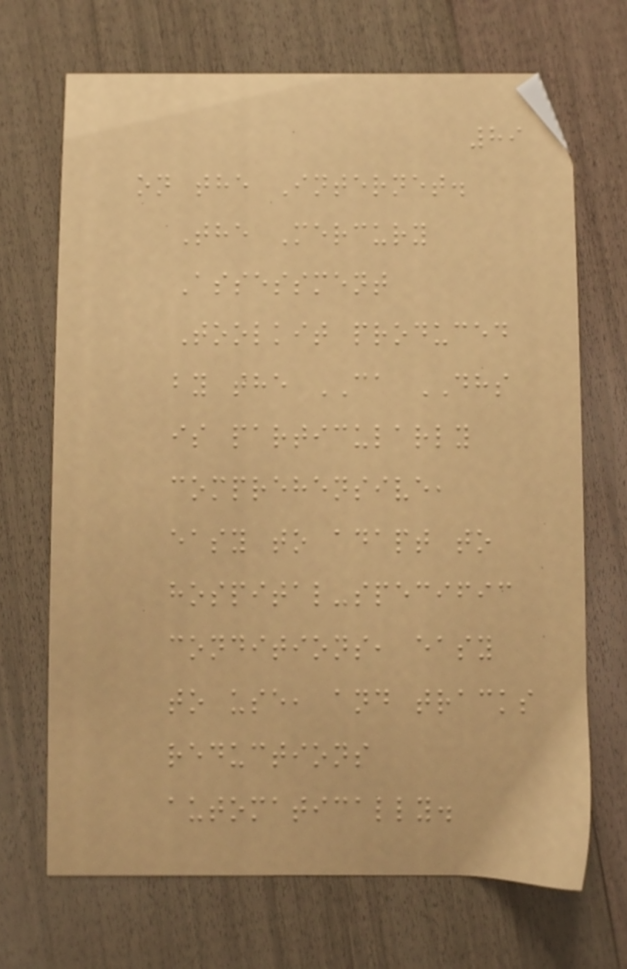89
on the Internet.
The Mercury
Assessment
Toolkit produced
by the CA DHS
is particularly
comprehensive,
easy to adapt to
hospital-specific
conditions, easy
to use, and tracks
reductions
automatically.
